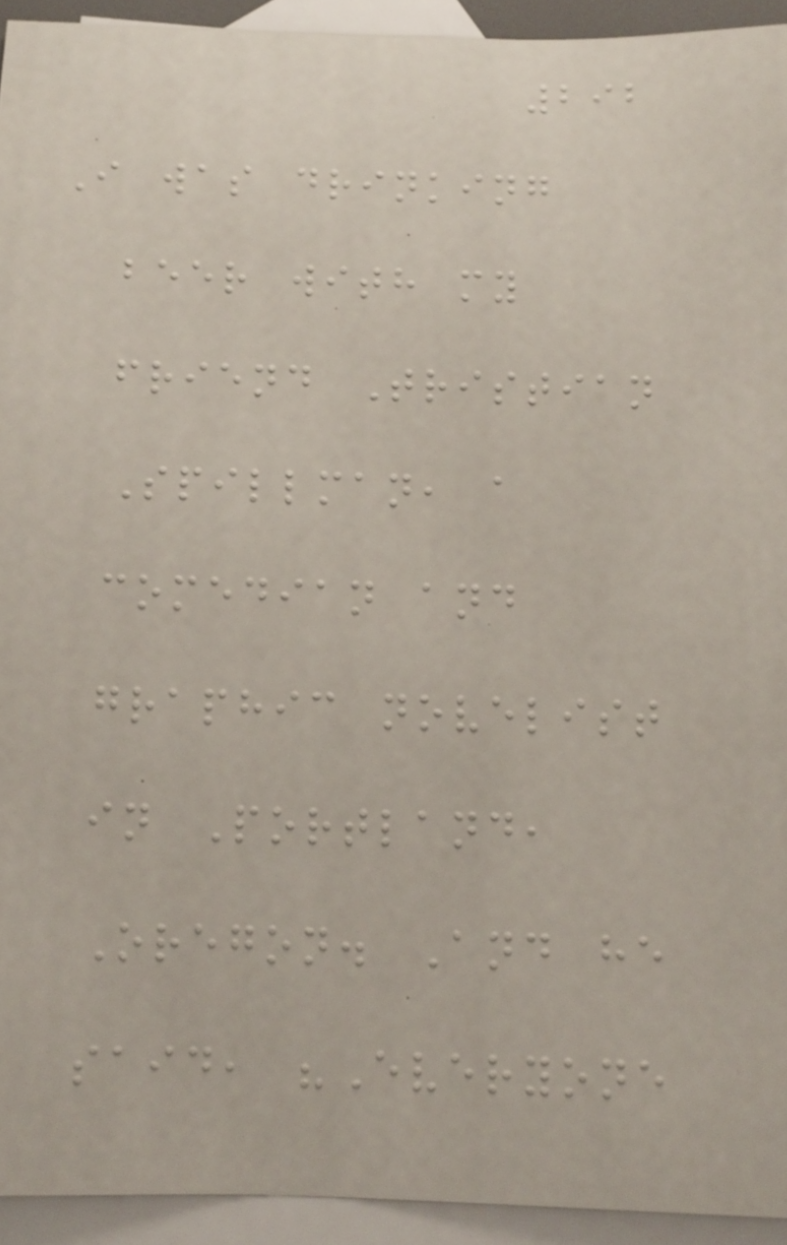292
I was drinking
beer with my
friend Tristian
Spillman, a
comedian and
graphic novelist
in Portland,
Oregon. And he
said, "Everyone
